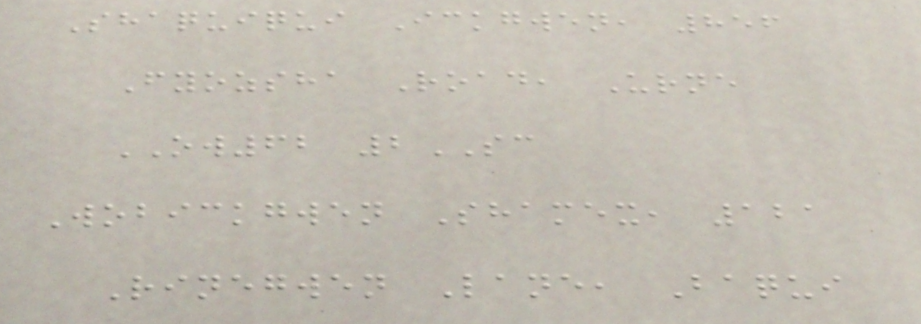Shaquiqui Ickgwen, 856
Fyozsha Road, Urne
OW62 2SC
Wobickgwen Shamex, 121
Rinegwen Lane, Baqui
